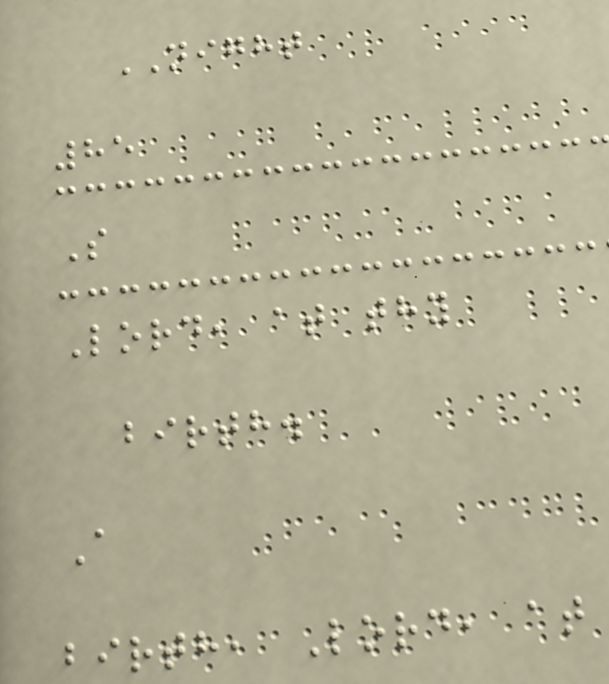NIGHT
85
S
Lord, at thy
birth.
A
birth, Lord, at
